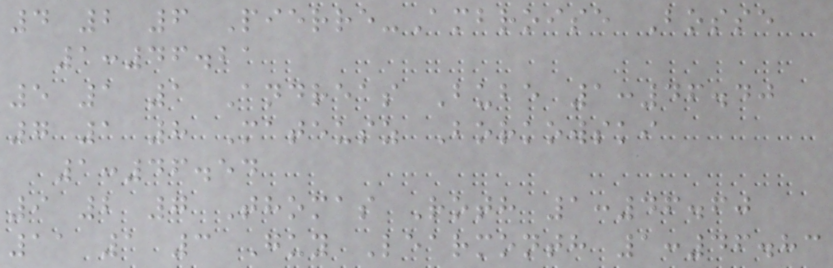4 2 6 Pierre-Ambroise Bosse
1:46.21
5 1 1 Andreas Bube 1:46.40
7 1 8 Mateusz Borkowski
1:46.54
9 2 7 Thomas Roth 1:46.60
11 1 3 Guy Learmonth 1:46.83
